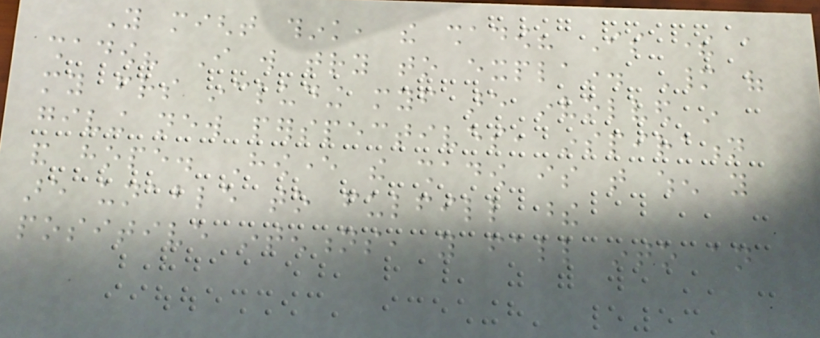You might think, the shadow? Is there a
shadow? I will try to explain. Many of
my friends including myself are involved in
giving new perspectives, inspiration
and hope. However the shadow is that when you
are unable to fulfill these
positive intentions, you fall into an
